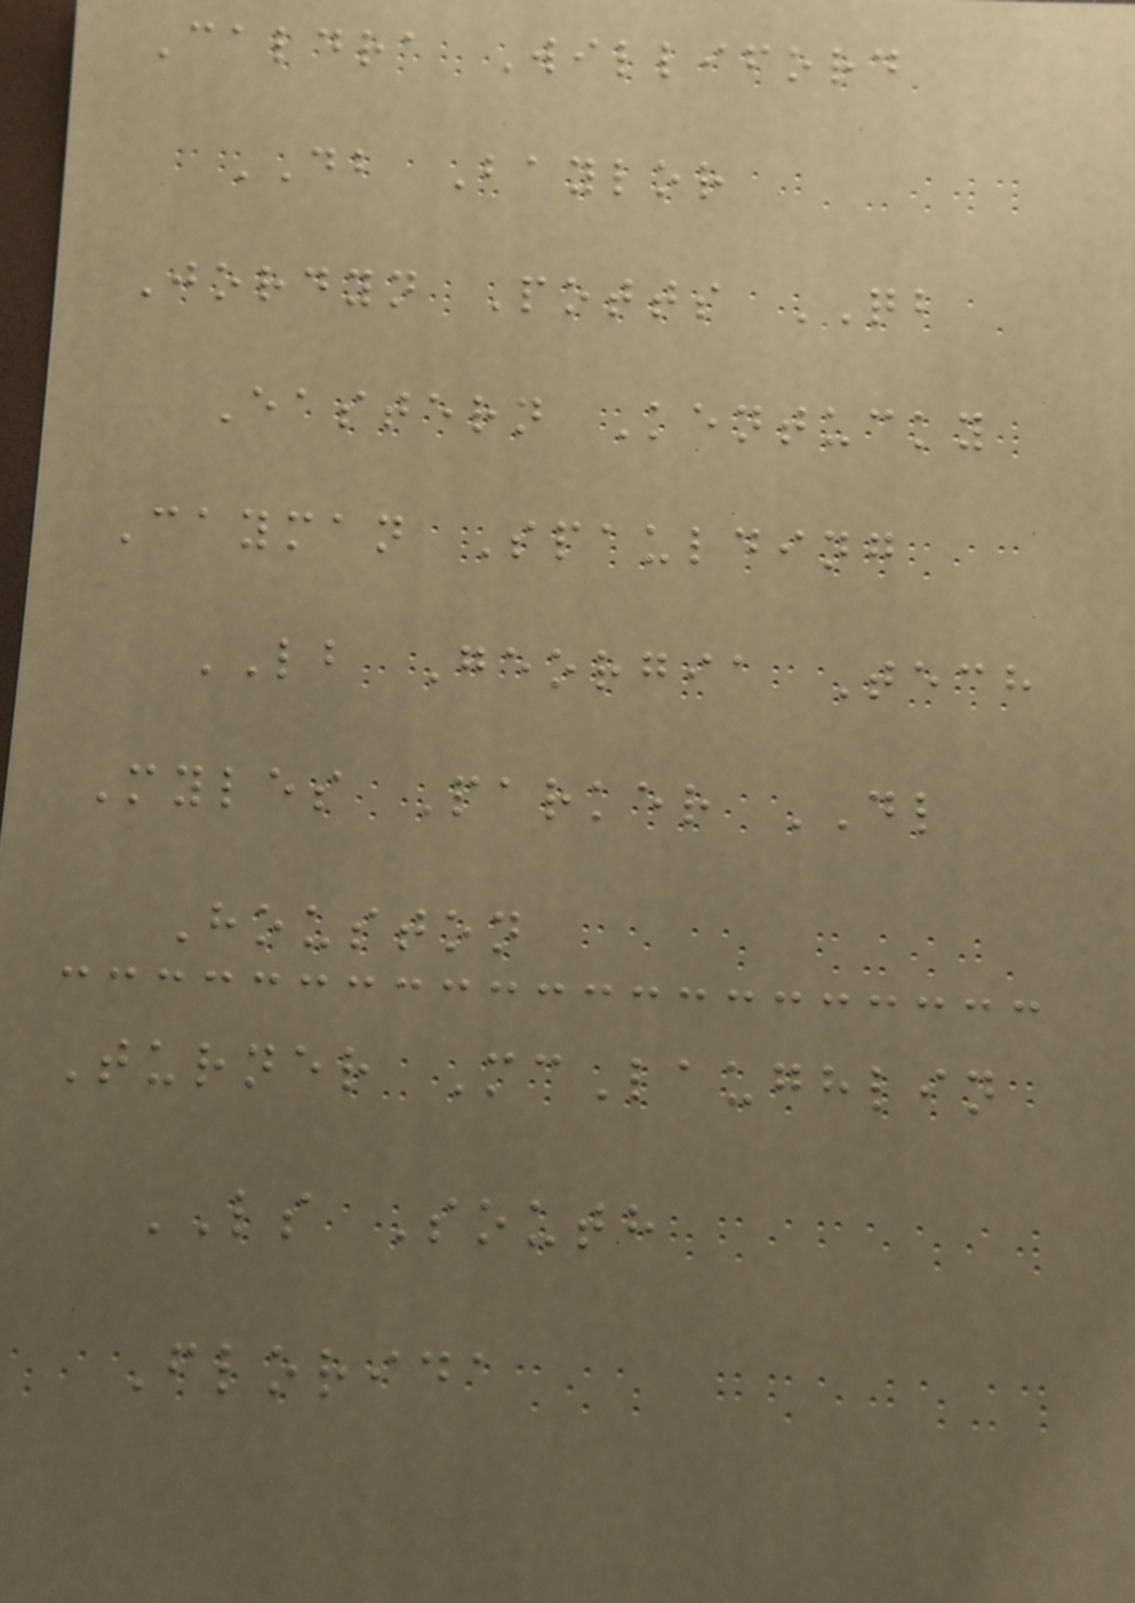Caldra Williford
DB Baylor
Jordyn Potts QB
Eastern Kentucky
Cayman Spaulding
LB Georgia Tech
Myles Parker DL
Houston
Turner McLaughlin
LS South
Florida
